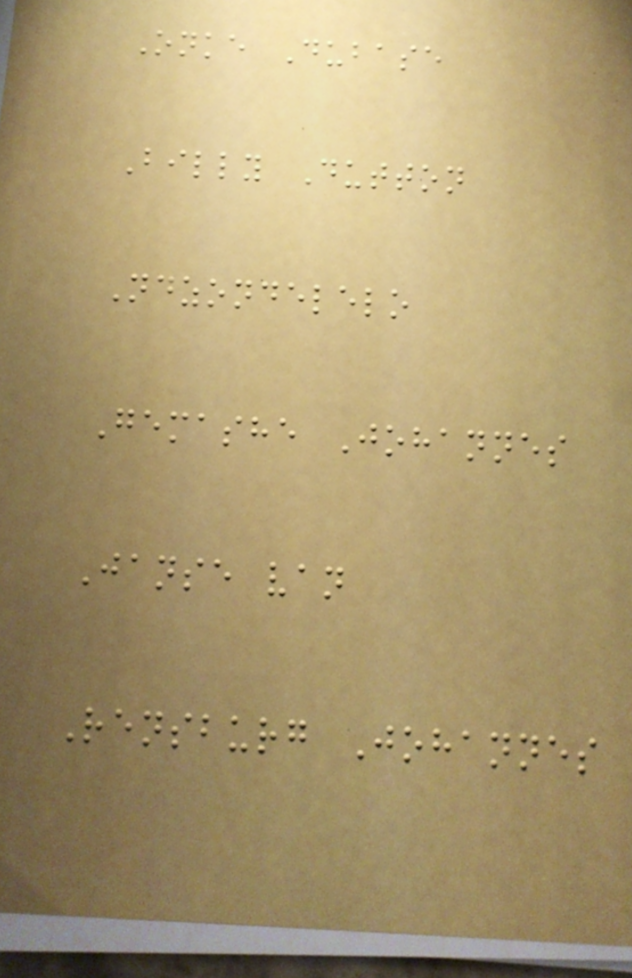Onke Dubase
Billy Dutton
Ndzondelelo
Gemashe Johannes
Janse van
Rensburg Johannes
